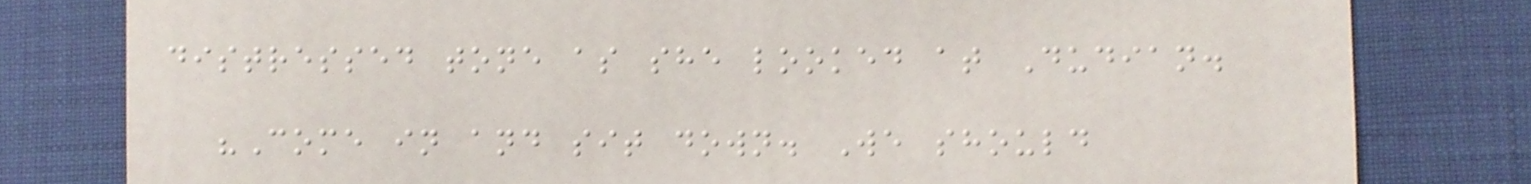distressed tone as she looked at Dudian.
"Come in and sit down. We should
